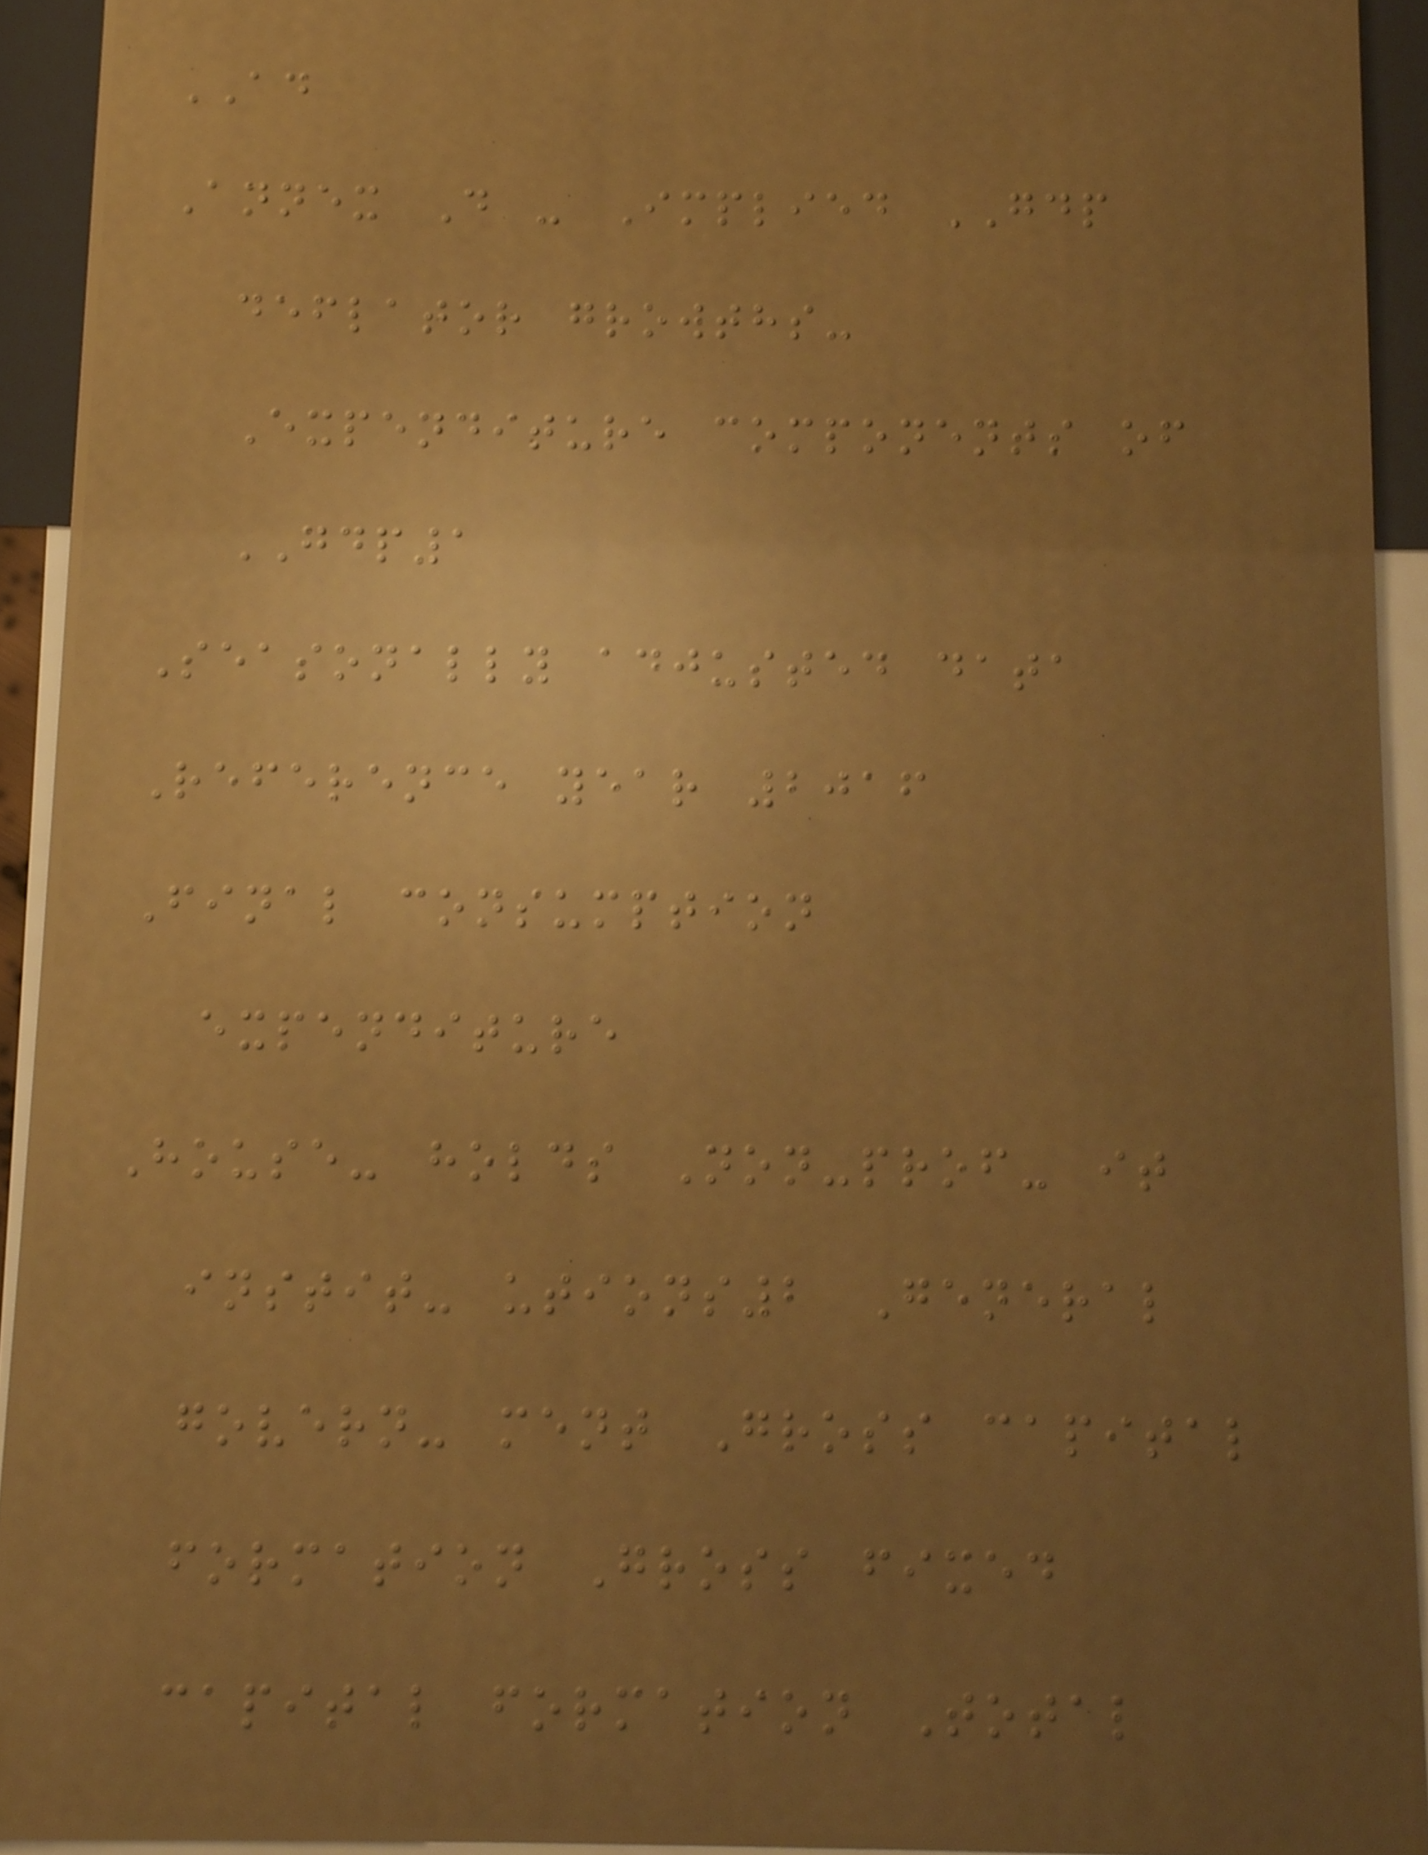AD
Annex D - Implied GDP
deflator growths-
Expenditure components of
GDP1
Seasonally adjusted data
Reference year 2016
Final consumption
expenditure
House- holds Non-prof- it
instit- utions2 General
govern- ment Gross capital
formation Gross fixed
capital formation Total
